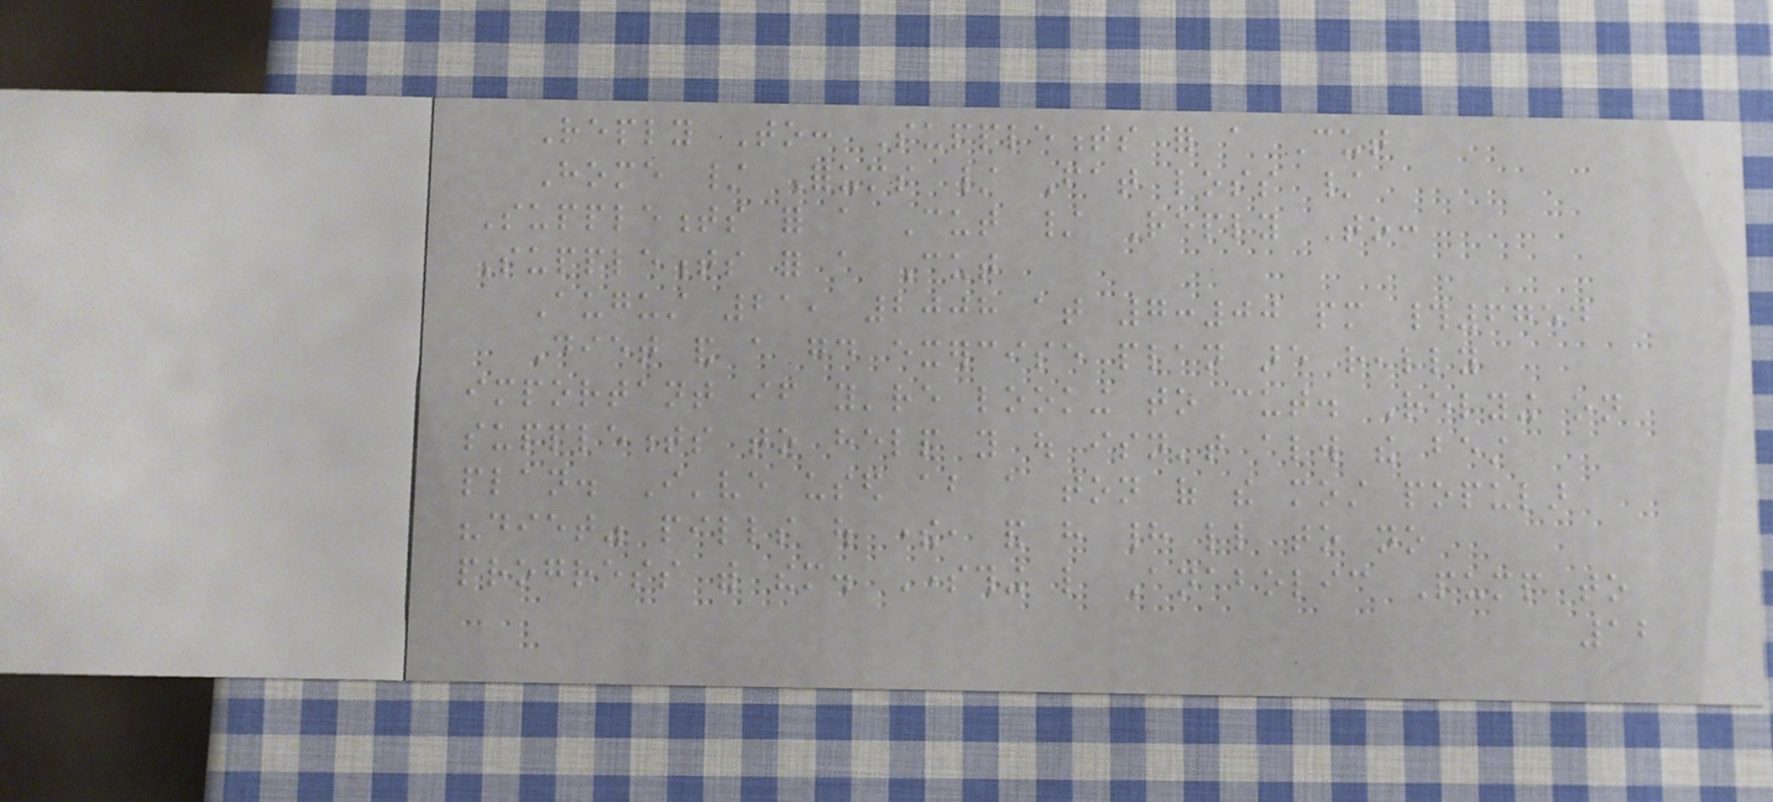Reply To: Supplements for a Cut
Home / Forums / Fat loss /
Supplements for a Cut / Reply To:
Supplements for a Cut
August 21, 2008 at 7:00 pm #6754
Diet and a good exercise plan are really
important if you're looking to cut. Relying on
supplements to help you out isn't always the best
plan. I've used about a ton of the most popular
"diet" pills out there, and have had little to no
progress with them. Something like Anabolic Pump to
12
